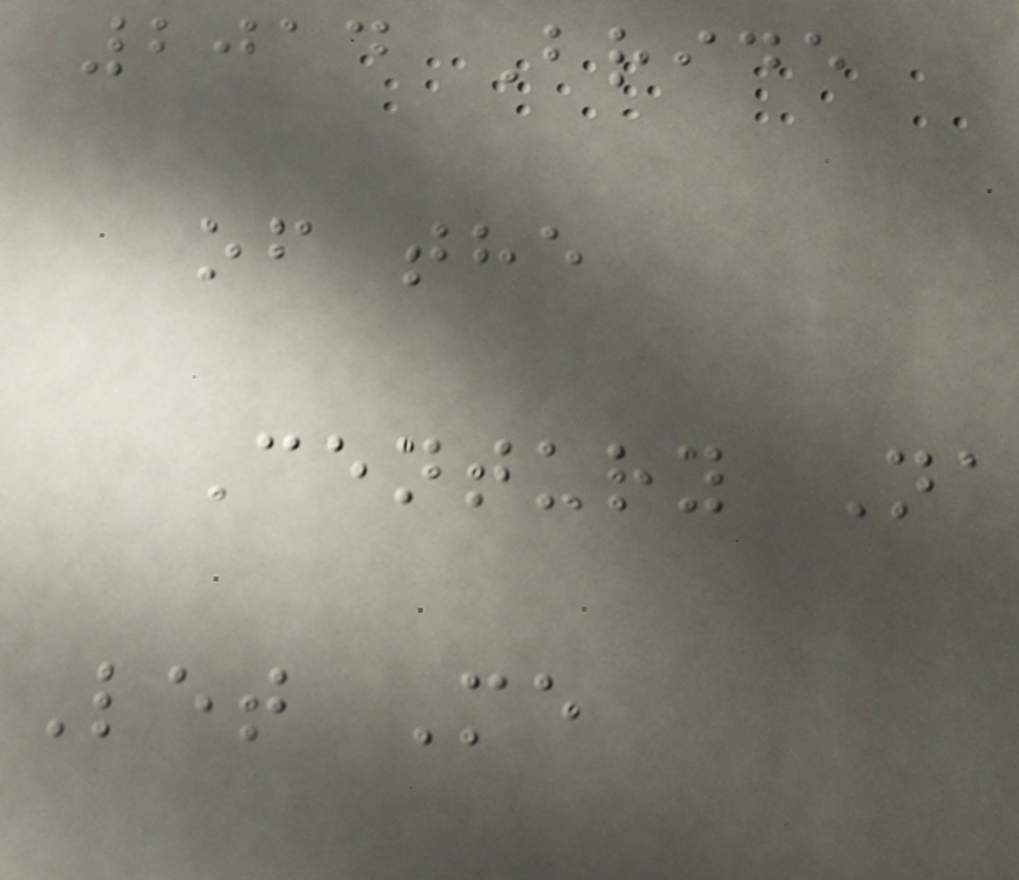2014 Bride
of the
Century Na
Let Me
